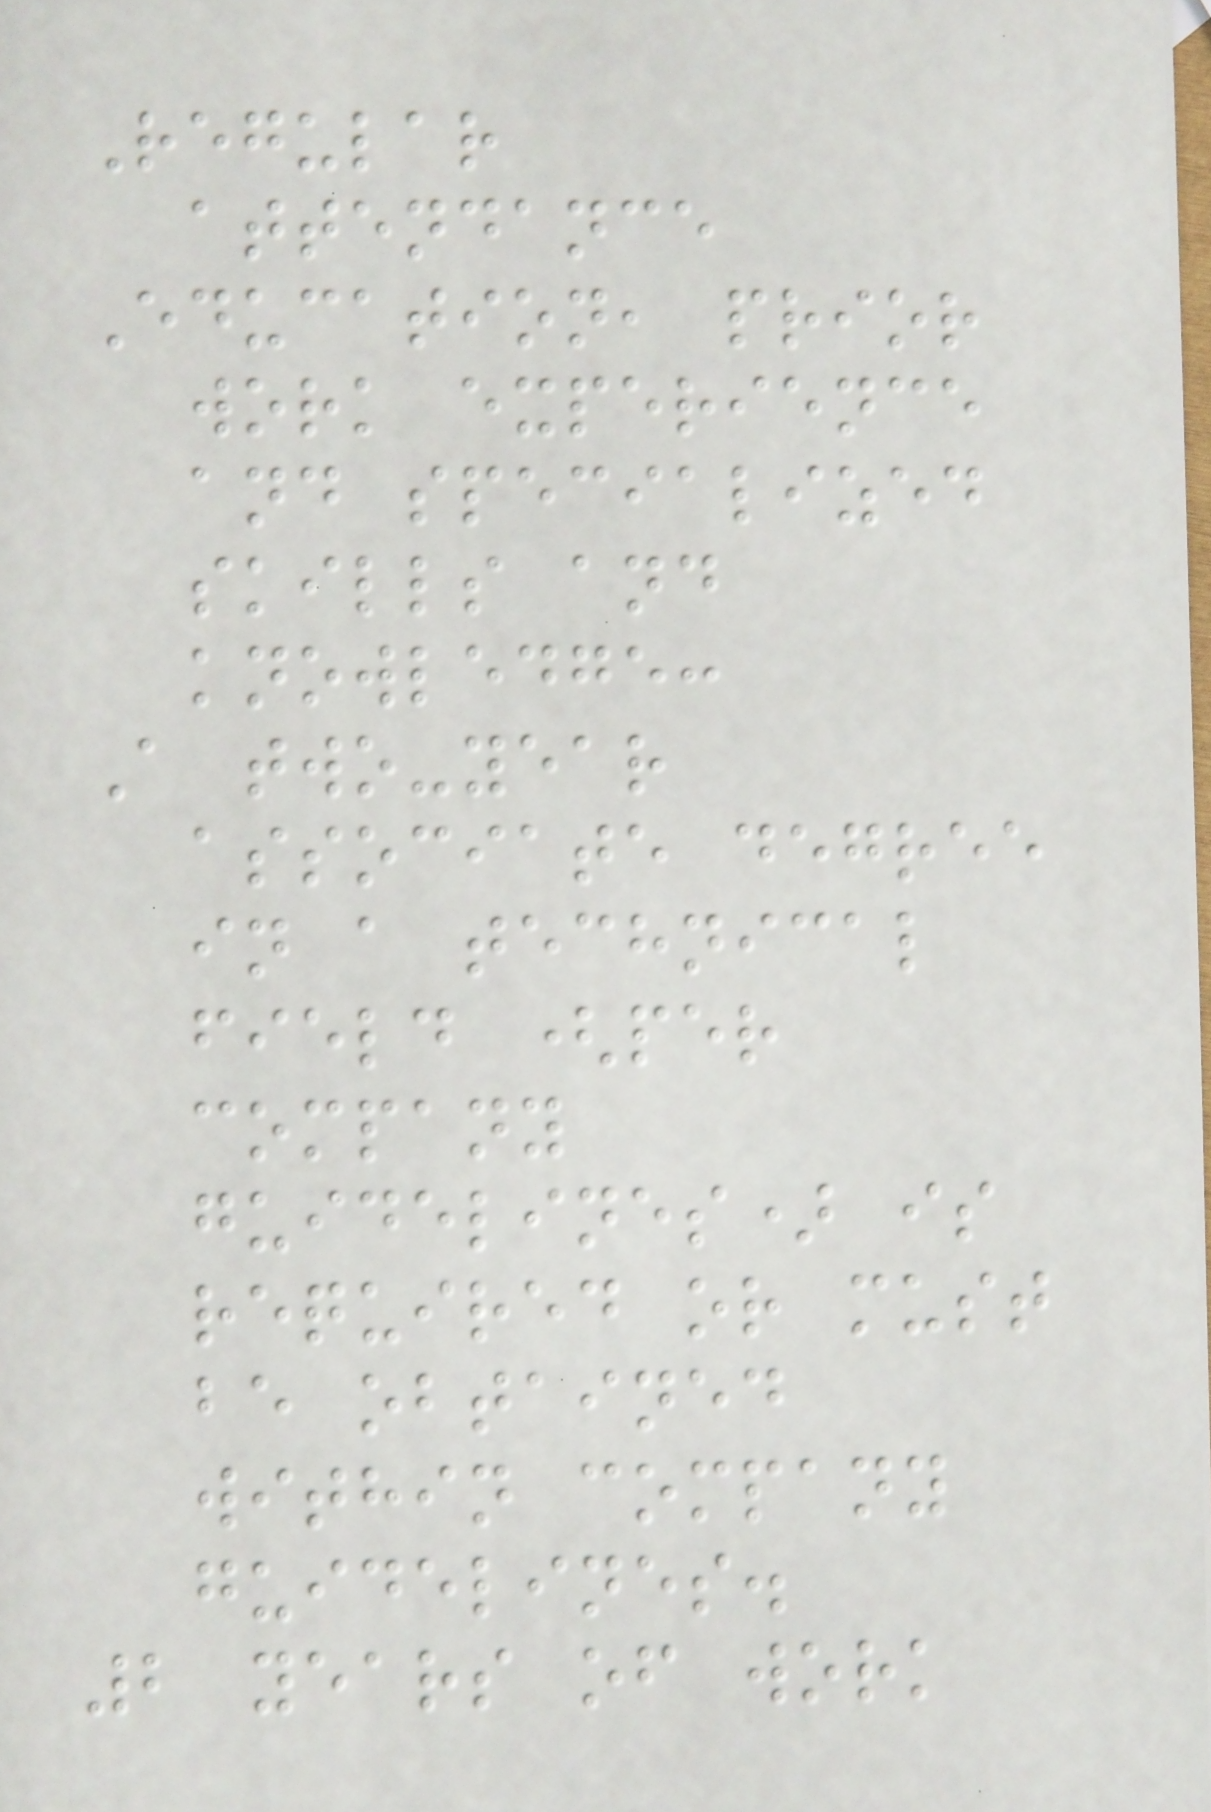Regular
attendance
Education, prior
work experience
and specialized
skills and
knowledge:
A two-year
associate degree
in a technical
field (per
company
guidelines) is
required or must
be obtained
within company
guidelines.
2 years of work
